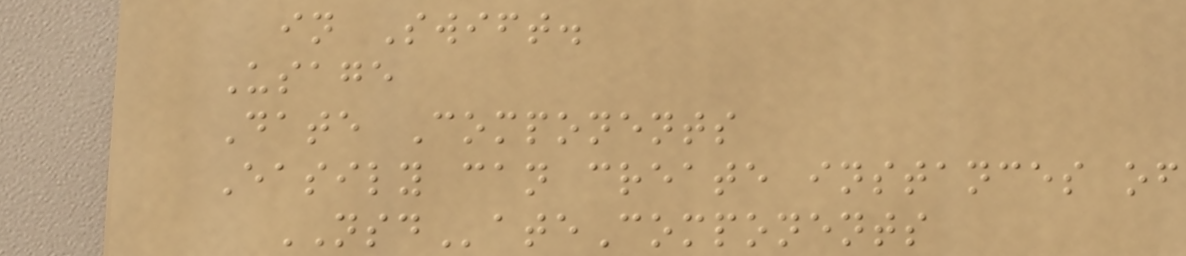in Swift.
Usage
Date Components
Easily can create instances of
NSDateComponents
